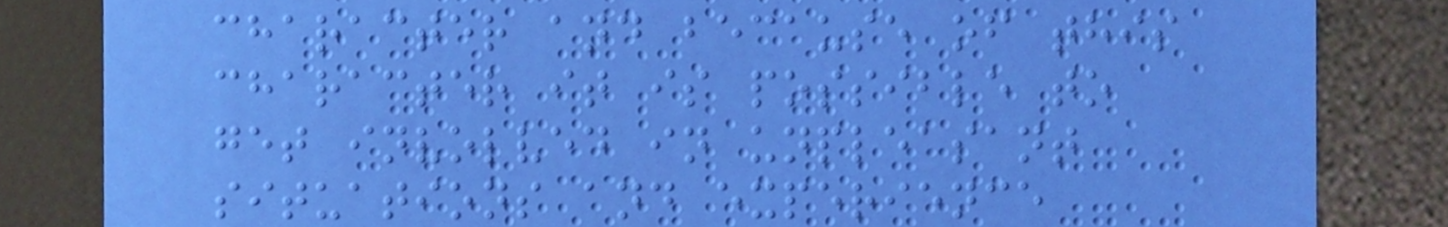character and because of this
character it is possible to
get involved in unpleasant
situations and experience
